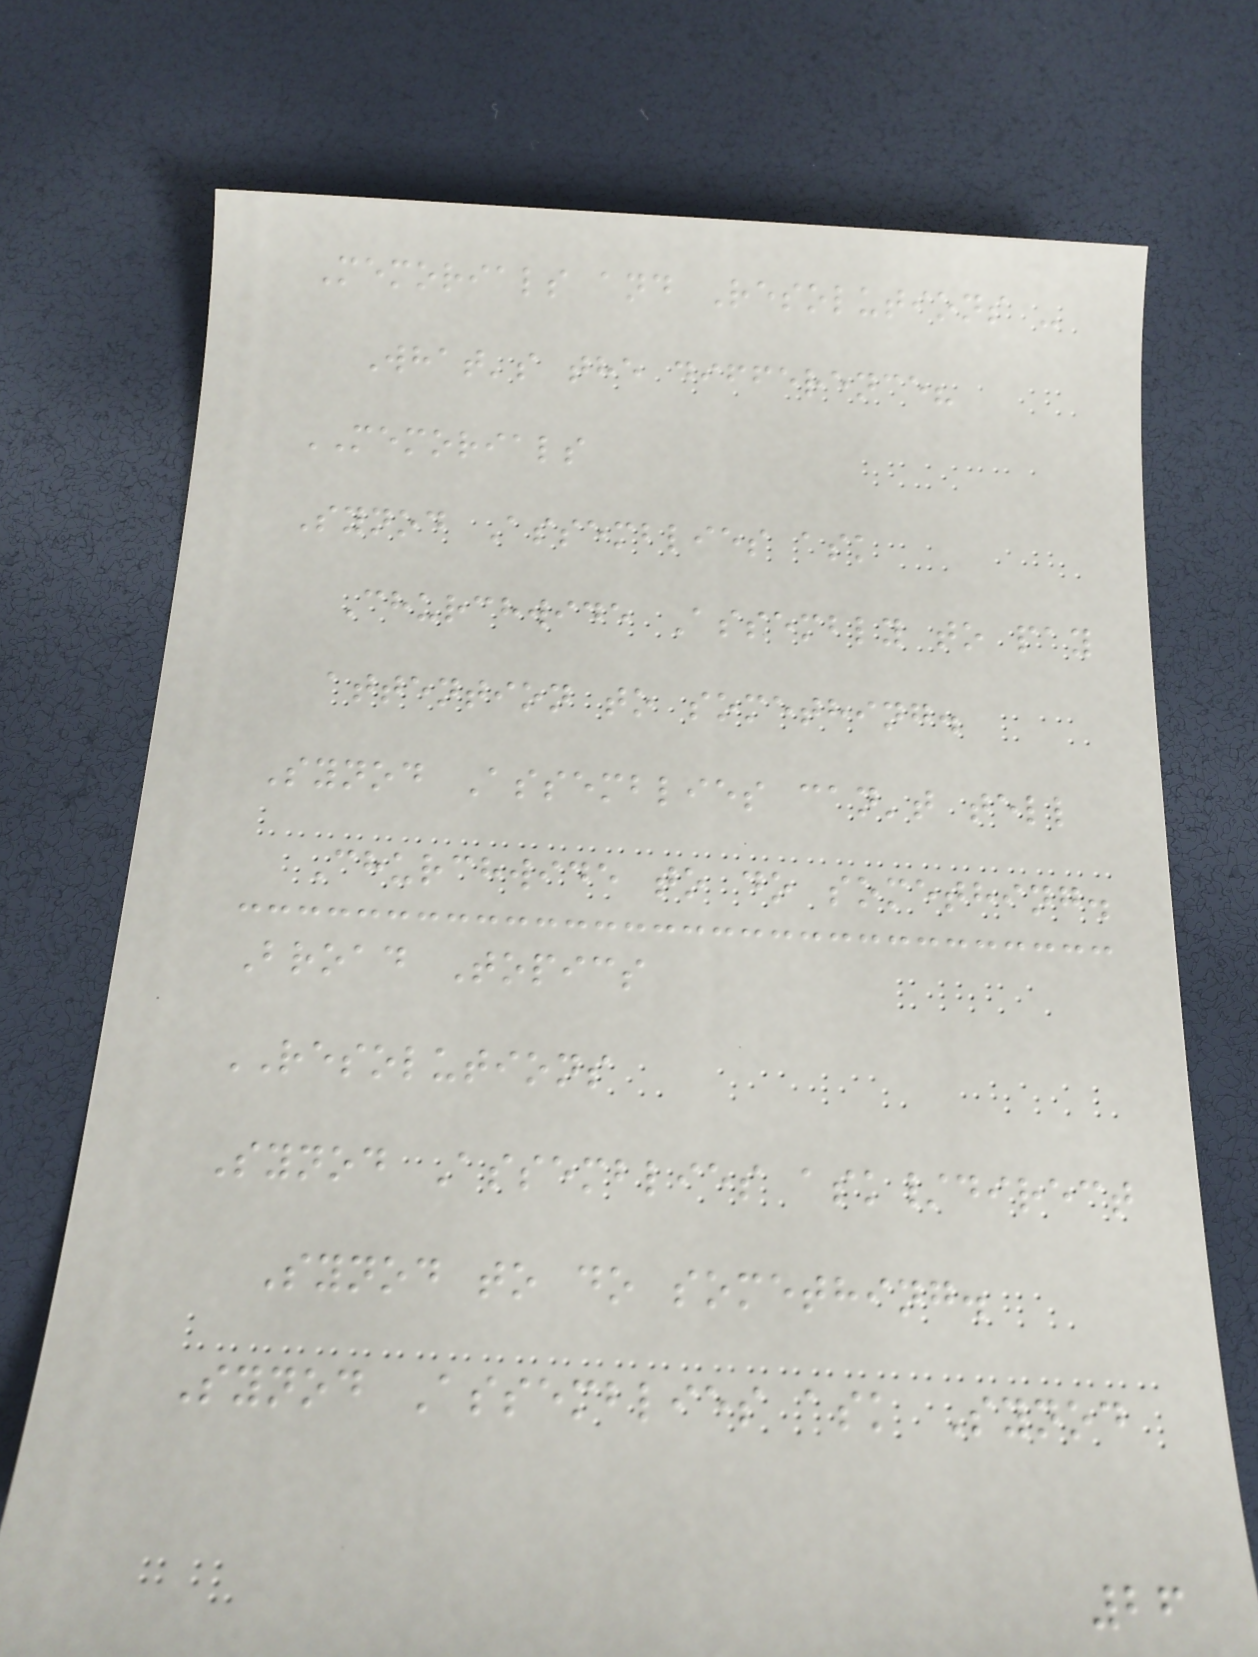Memorials and Resolutions -
What's the difference?
MEMORIALS
Synod Assemblies ask
Churchwide Assembly to pay
attention to something.
Synod Assemblies can't tell
Churchwide to do something.
Broad Topics
RESOLUTIONS
Synod Assemblies ask/direct
Synod to do something.
Synod Assemblies ask Synod
26
